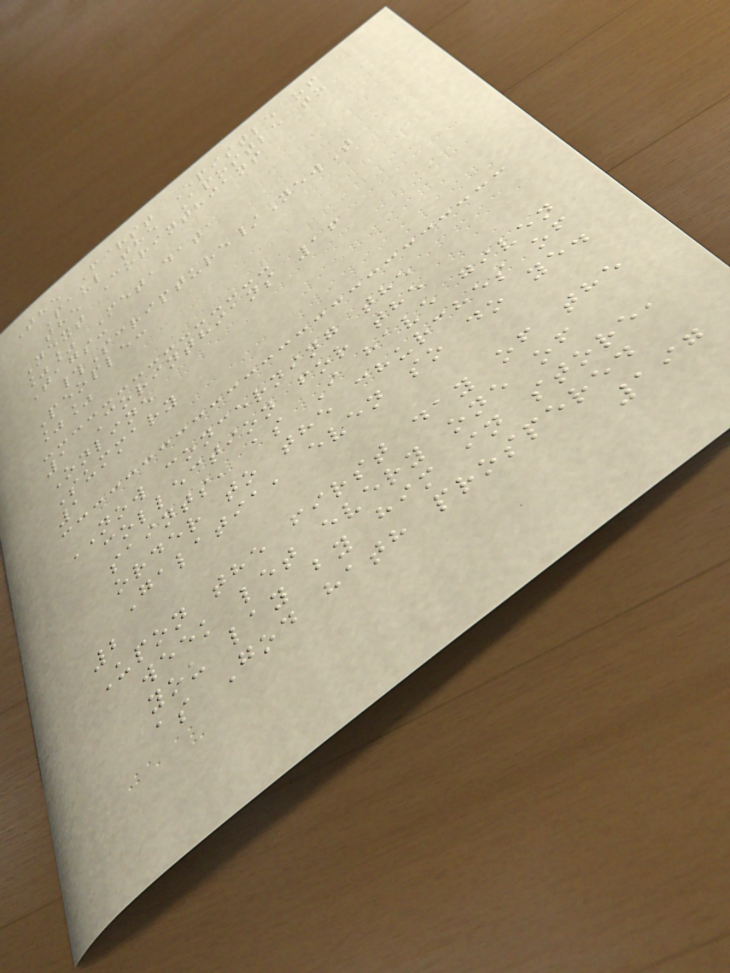The First Epistle of
Paul the Apostle to
the Corinthians
Next
%% Metadata
Tags:
#Scripture/NewT
People:
%%
1 Corinthians 16
Online
Summary
1
NOW concerning the
collection for the
saints, as I have given
order to the churches of
Galatia, even so do ye.
2
Upon the first day of the
week let every one of
you lay by him in store,
as God hath prospered
197
